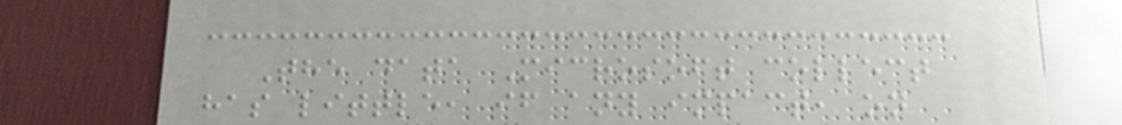The data Microsoft collect
has little, if any impact, on
